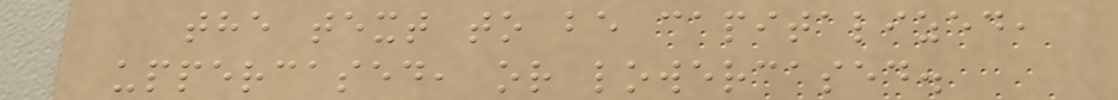the text to be capitalized,
uppercased, or lowercased.
